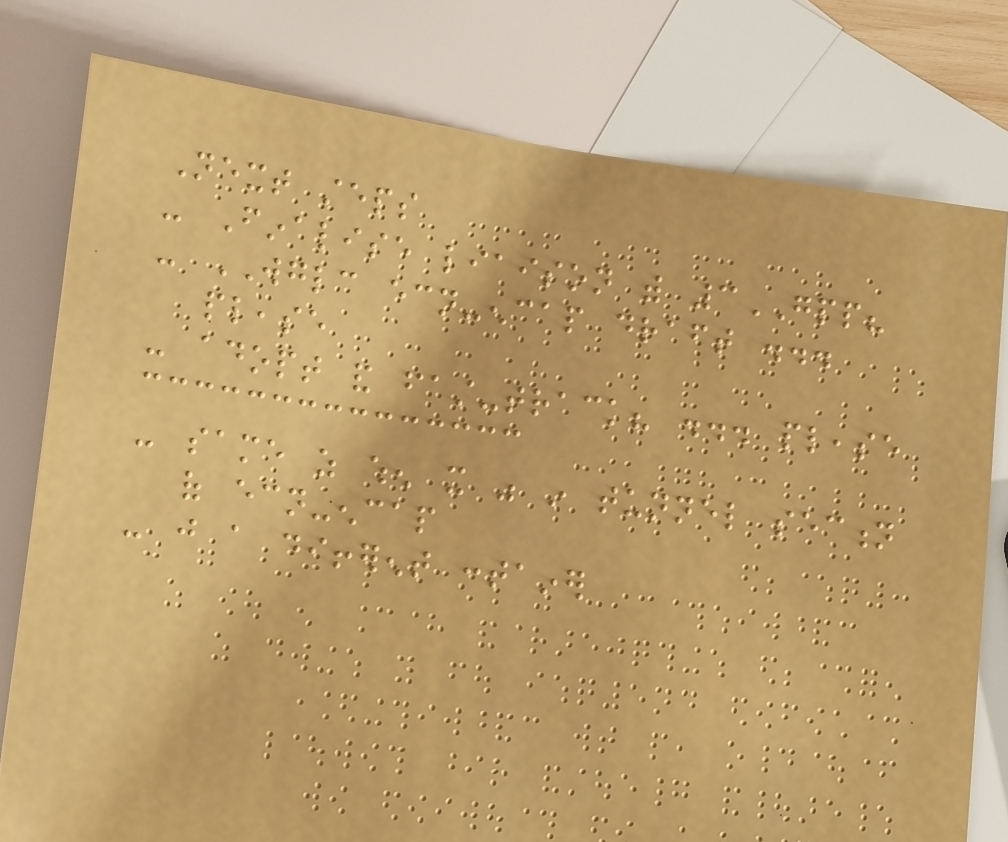Next steps
- Finalise liaison with 3GPP?
- WGLC ecn-encap draft ...
please
- adopt and fast-track? ... please
- same as when it was in tunnel section
of ecn-encap
- just a different container
